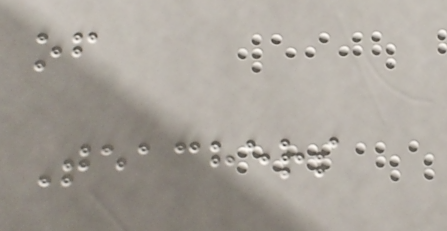of
Teachers
